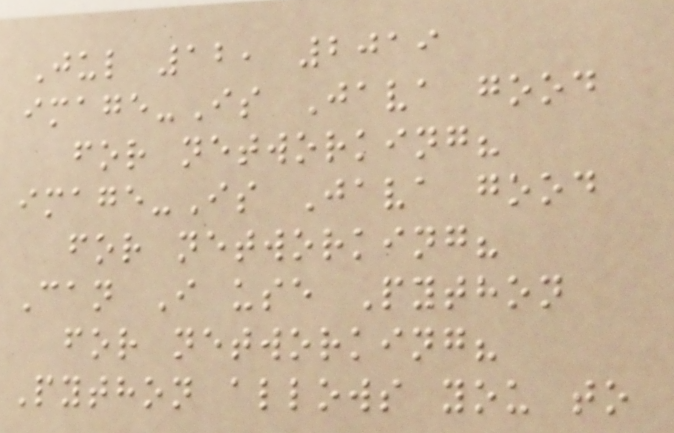Jul 12, 2019
image-Is Java good
for networking?
image-Is Java good
for networking?
Can I use Python
for networking?
Python allows you to
